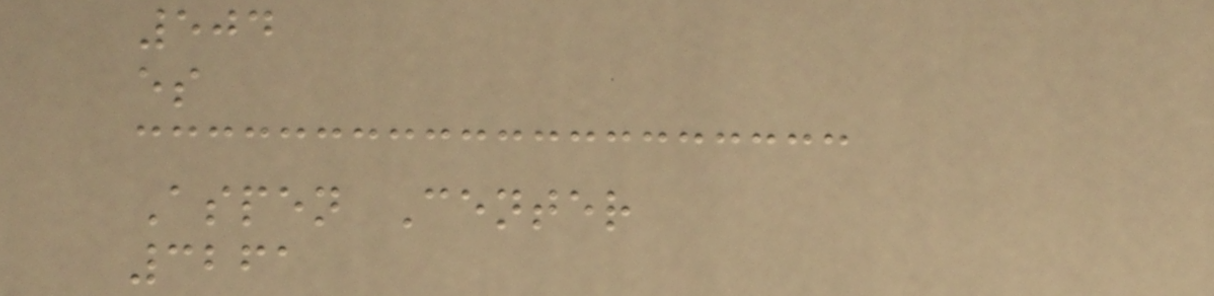504
es
Aspen Center
3261
